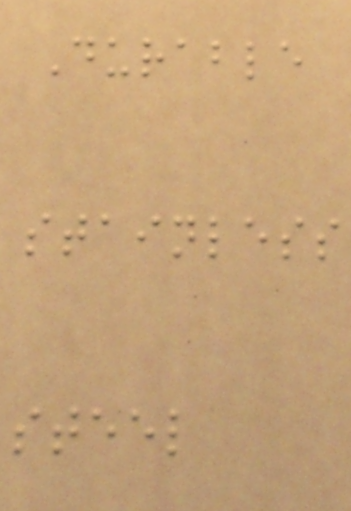Durable
stainless
steel
